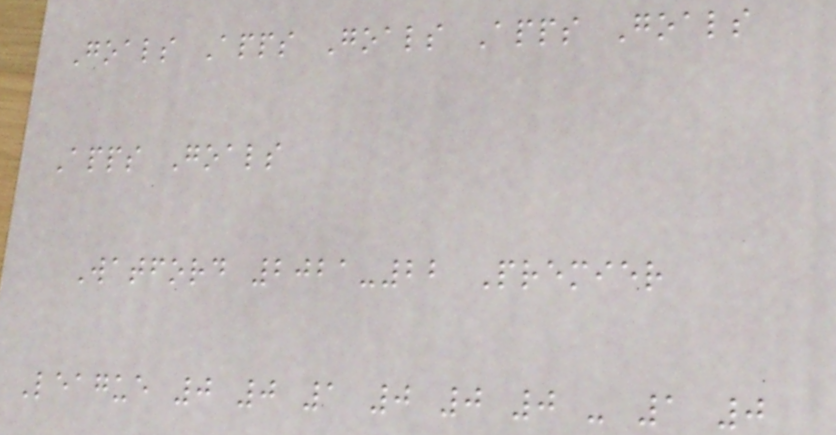Goals Apps Goals Apps Goals
Apps Goals
Watford 2021-22 Premier
League 0 0 1 0 0 0 - 1 0
